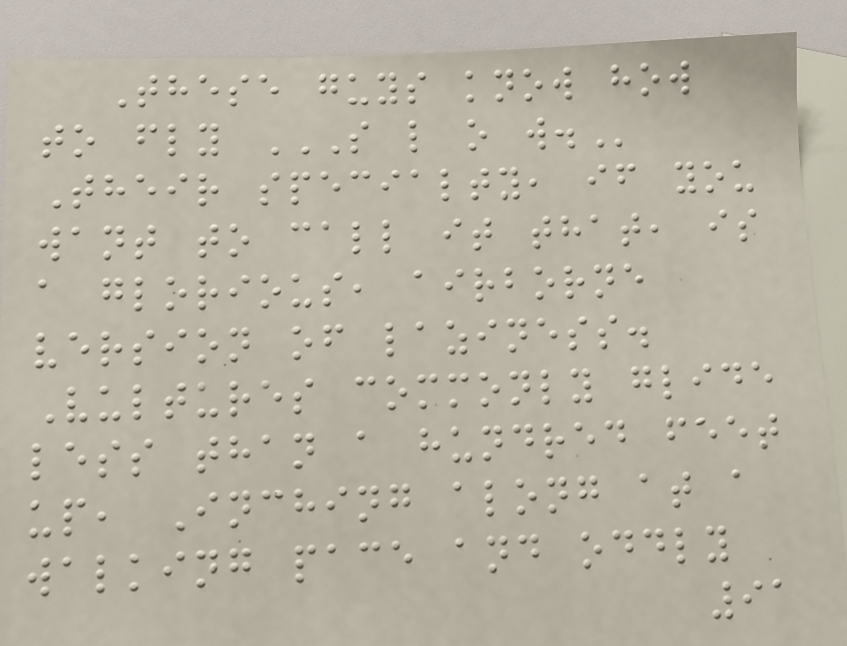These guys know how
to fly S L O W.
Their specialty, if you
want to call it that, is
a glorious, airborne
version of laziness.
Vultures commonly glide
less than a hundred feet
up, Inching along at a
walking pace and oddly
91
